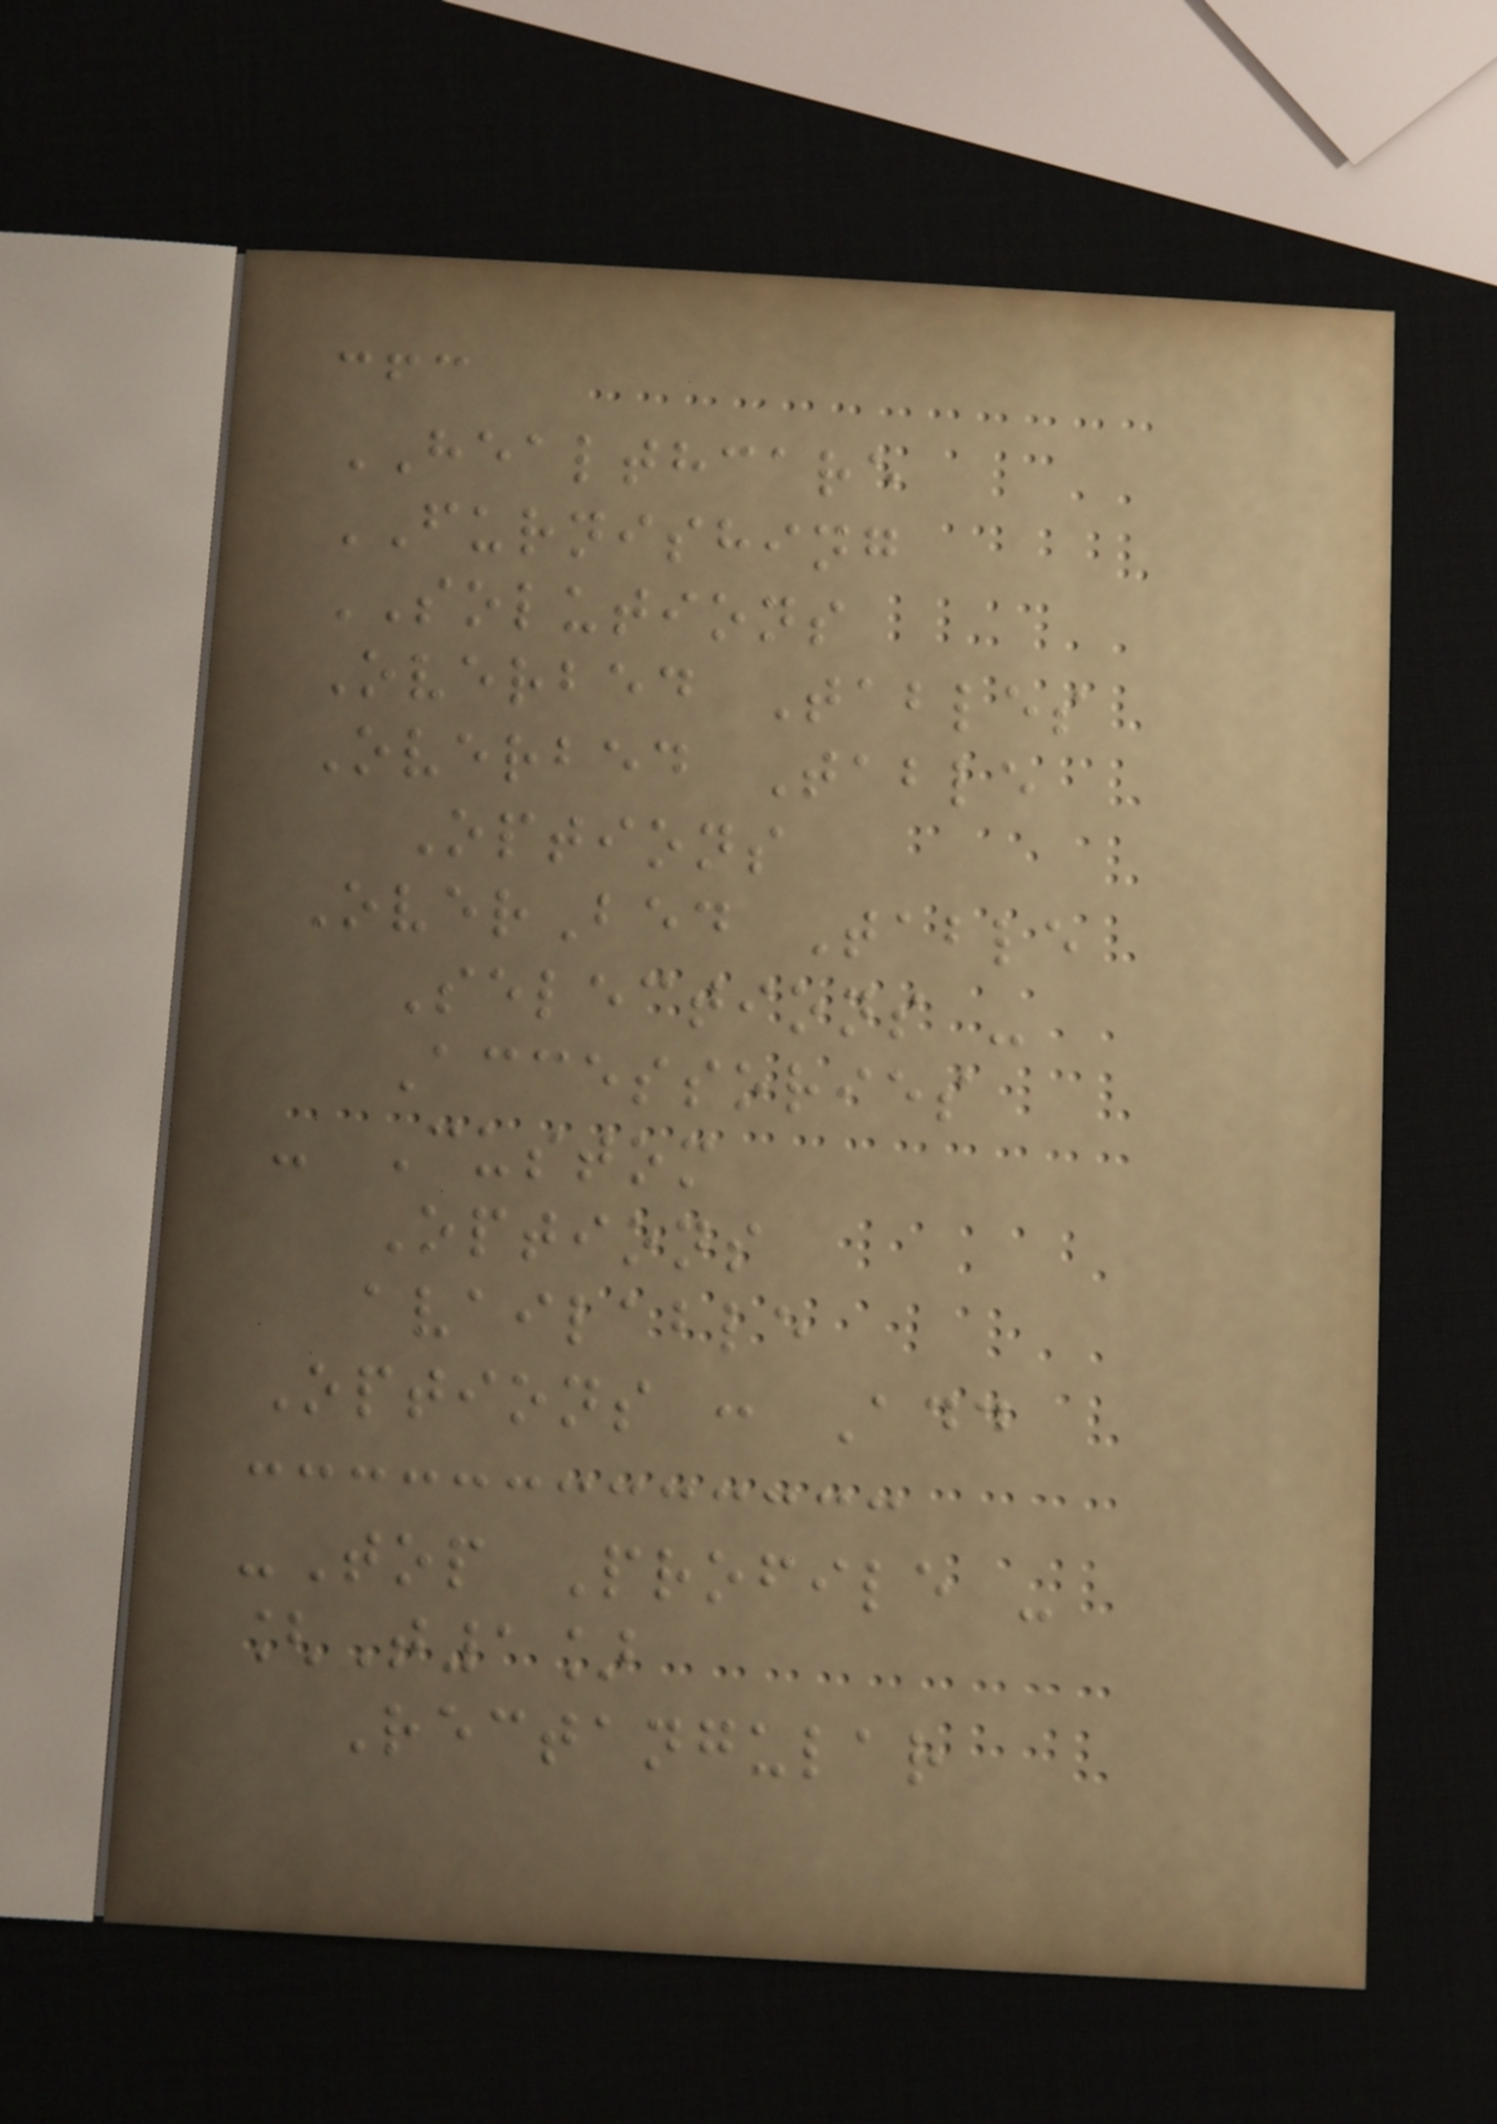cfc
HEALTHCARE
FURNISHING
SOLUTIONS
Overbed Tables
Overbed Table
Options
OverBed Table
Selections -
Accessories
- Custom
Options
available
Options : Add
-Top Profile -
[T1]
Rectangular
